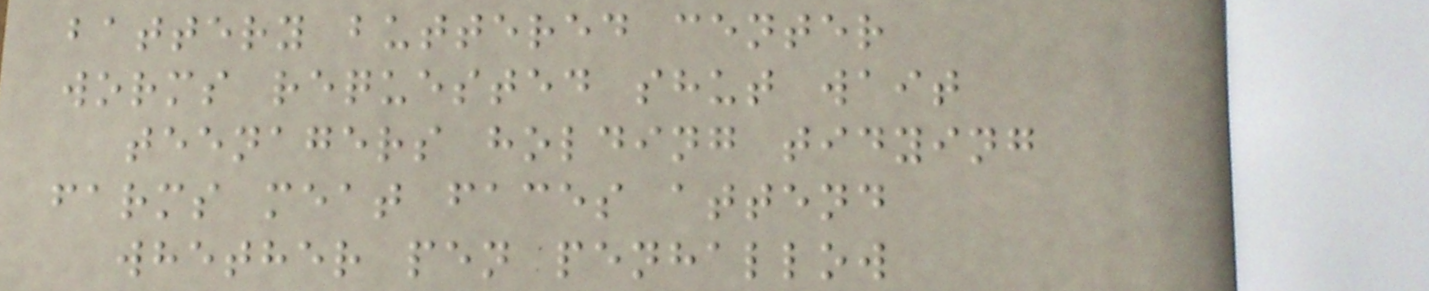battery buttered center
worms requested shut wait
teenagers holding tidying
farms meat faces attend
whether pen penhallow
